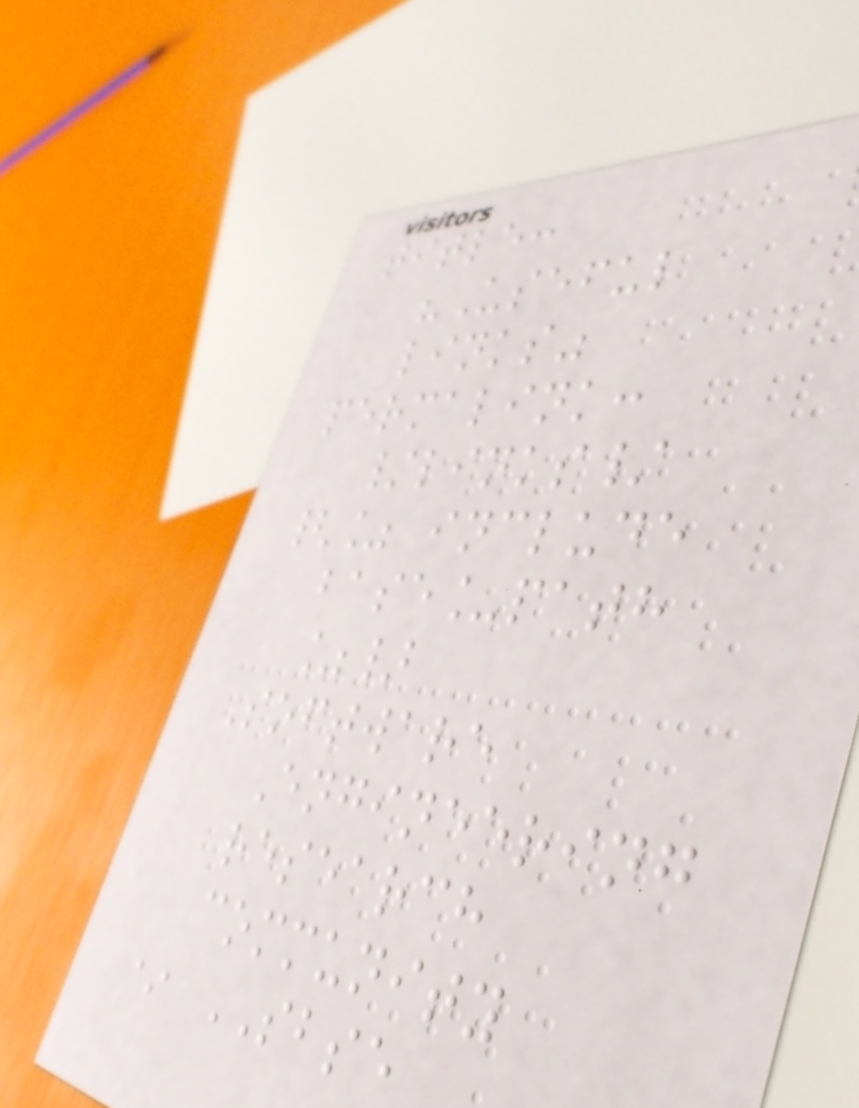title:
"Useful
links"
permalink:
/links/
{% include
base_path
%}
Software
Engineering
research
community
* SBSE
